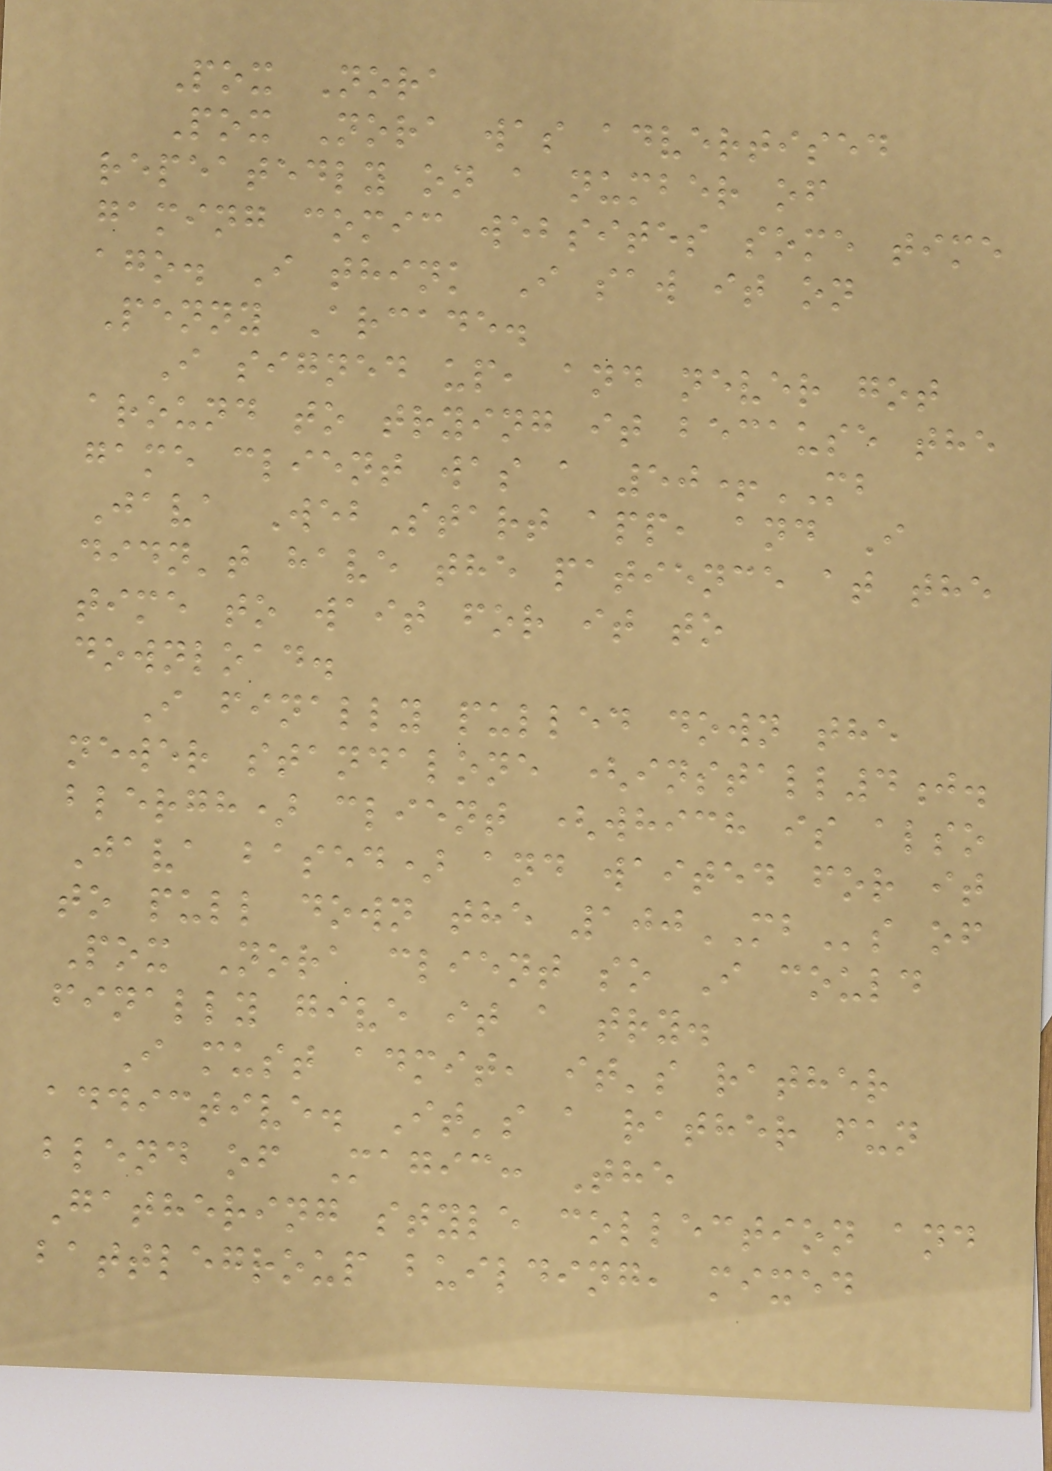Pox Nora
Pox Nora was advertised
repeatedly on a number of
gaming comic websites some time
ago. I think I saw it on
Penny Arcade.
I signed up, and never got
around to trying it because the
game client was a 50+MB
Java WebStart app, and I
didn't have the patience at the
time to wait for it to
download.
I finally pulled down the
newer standalone (install4j.
blergh) client (which is also
Java based) and waited for it
to pull down the 100MBs of
Pox Nora client so I could
finally give it a try.
I must admit, it's rather
addictive. It's a rather fun
blend of Magic: The
Gathering style collection and
battlegroup building, mixed
